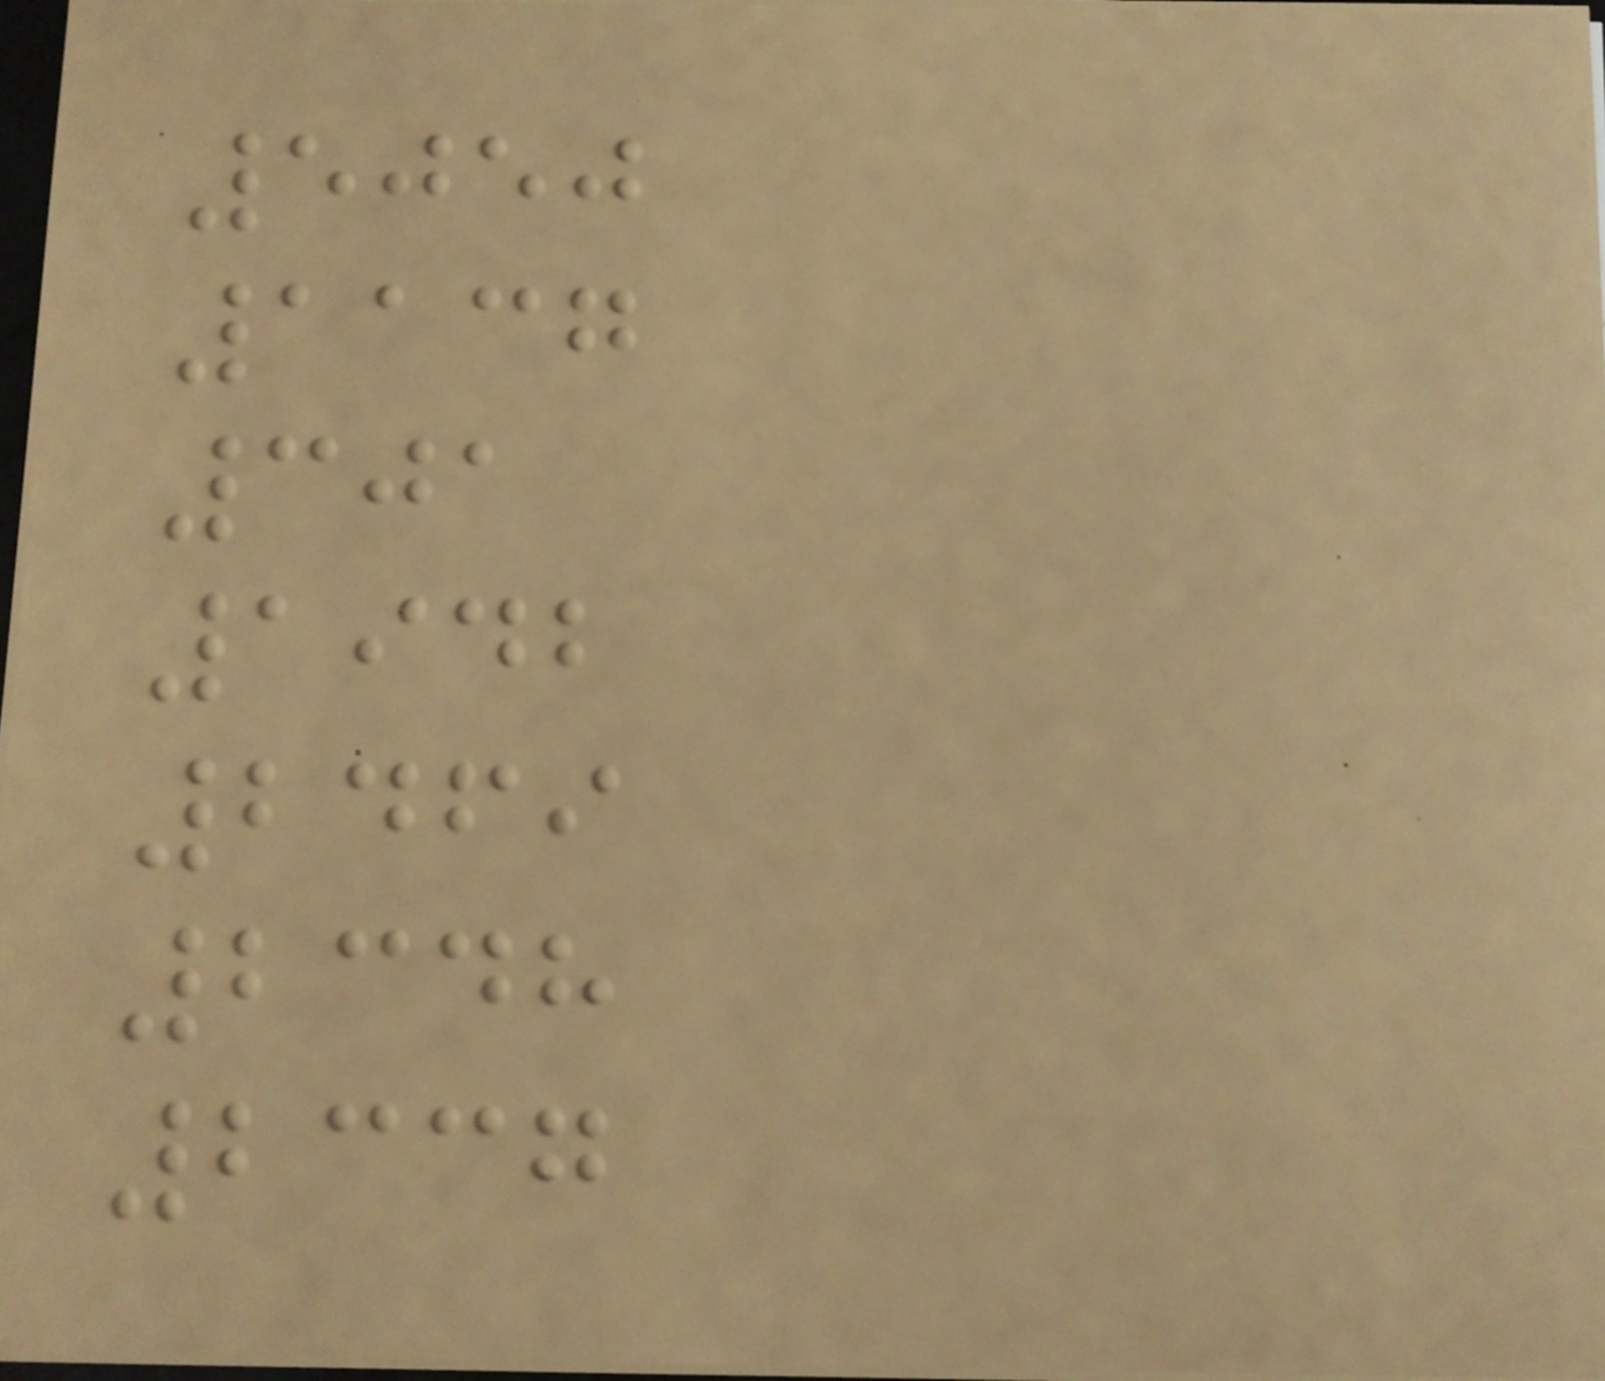5050
1137
301
1942
2469
2348
2337
